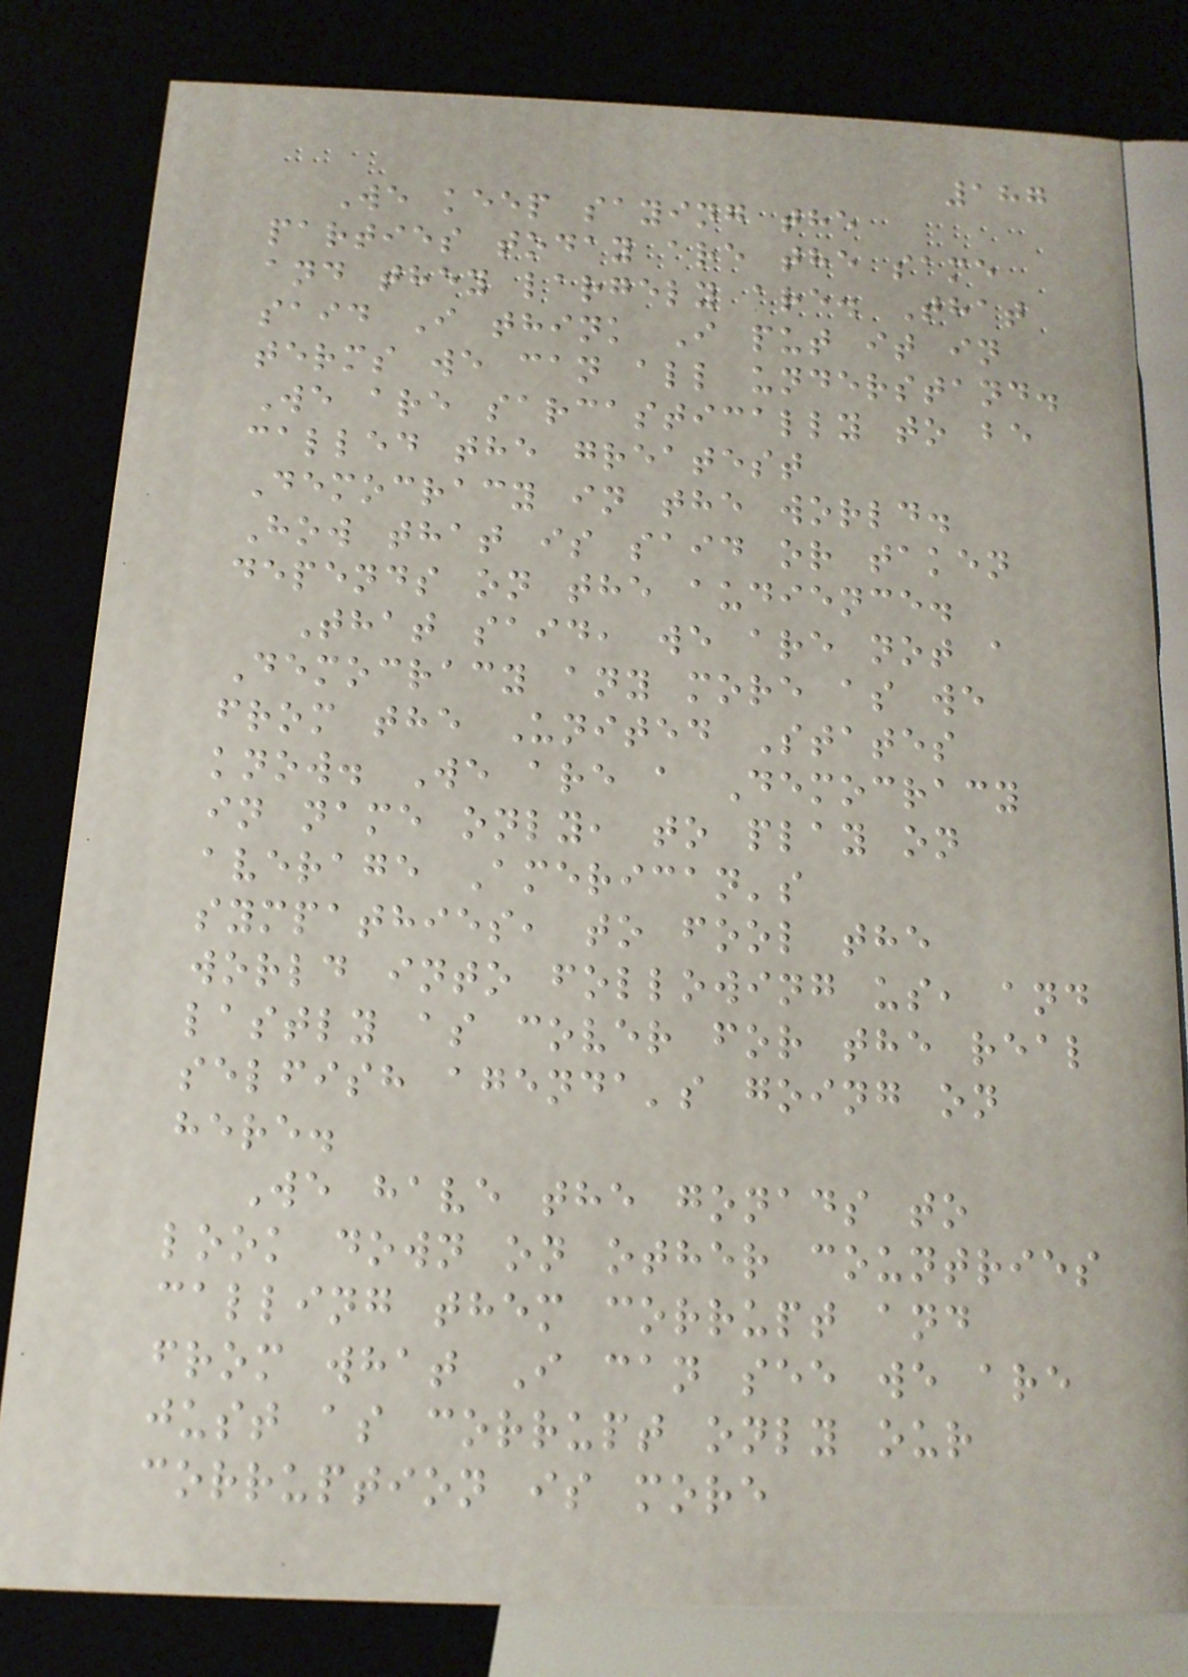187
We keep saying the
parties today are the same
and they largely are. That
said I think I put it in
terms we can all understand.
We are sarcastically to be
called the greatest
Democracy in the world.
How that is said or taken
depends on the audience.
That said, we are not a
Democracy any more as we
from the United States
know. We are a Democracy
in name only, to play on
average American's
sympathies, to fool the
world into following us, and
lastly as cover for the real
selfish agenda's going on
here.
We have the gonads to
look down on other countries
calling them corrupt and
from what I can see we are
just as corrupt only our
corruption is more
